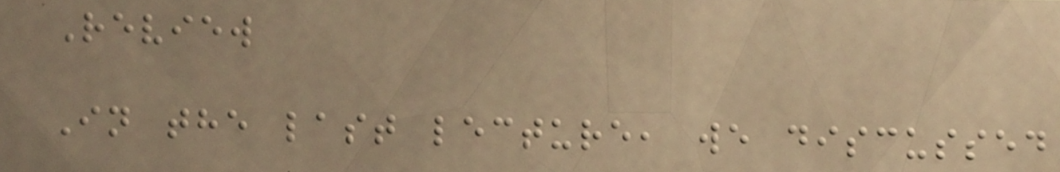Review
In the last lecture, we discussed
